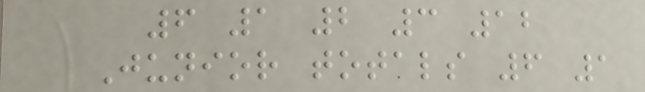6 1 2 3 12
Junior totals 6 1
